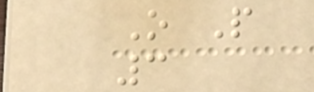O P
3
